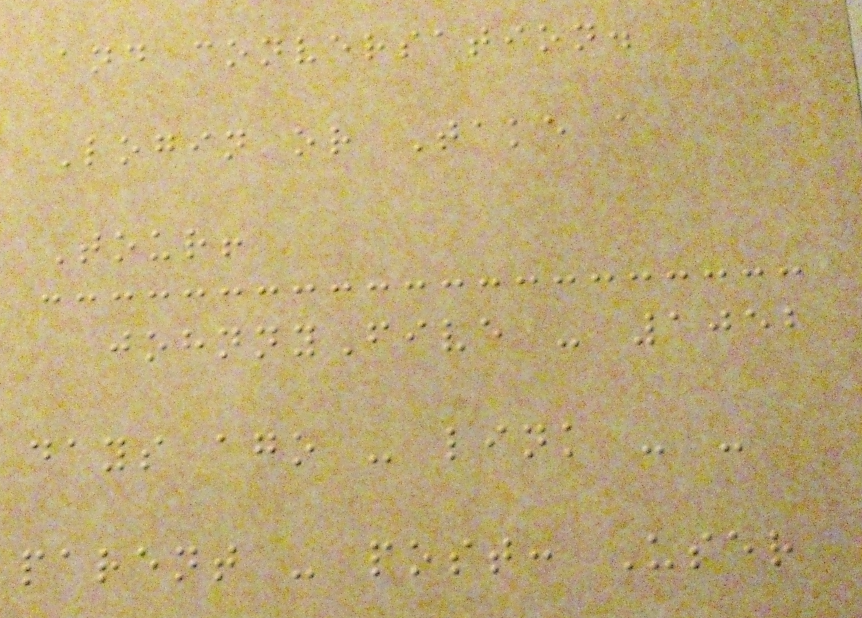and conversation.
Login or Take a
Tour!
johnnyFive - 1052
days ago - link - -
parent - post: User
